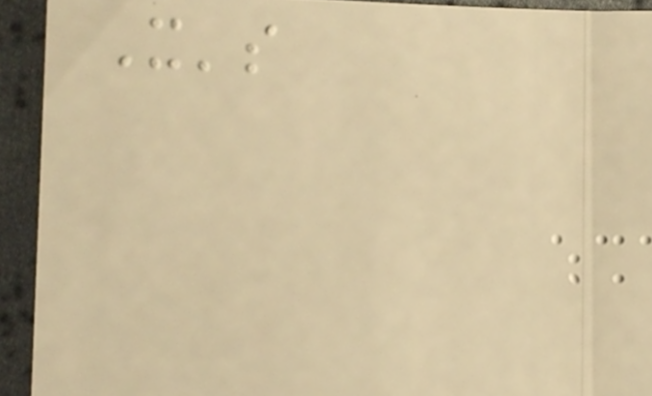It's
